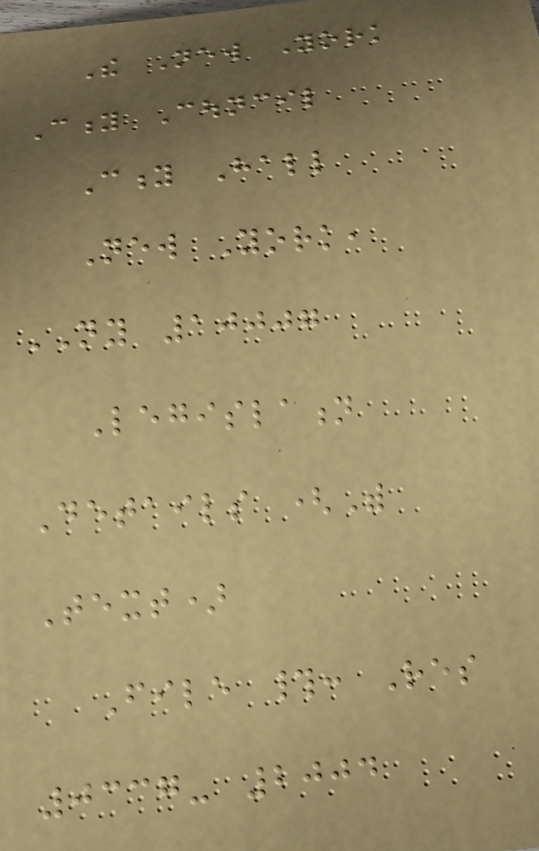The New York
City Council
City Hall
New York,
NY 10007
Legislation
Details (With
Text)
File #: Res
0337- 2004
